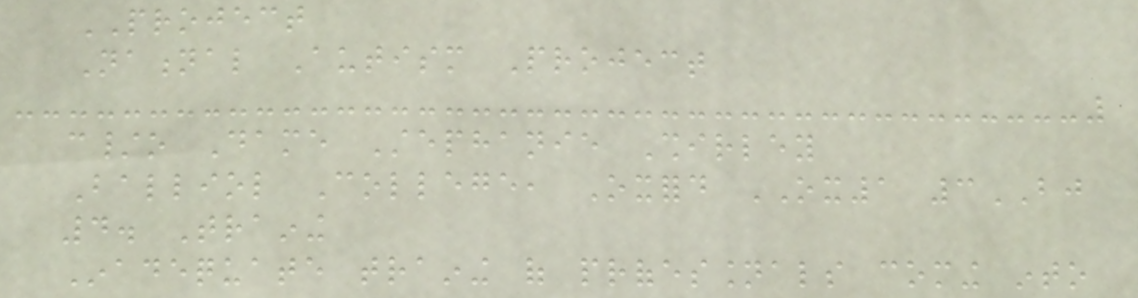PROJECT
National Autism Project
c/o Dame Stephanie Shirley
Balliol College, Oxford OX1 3BJ
4. Training
Inadequate training of professionals coming into
